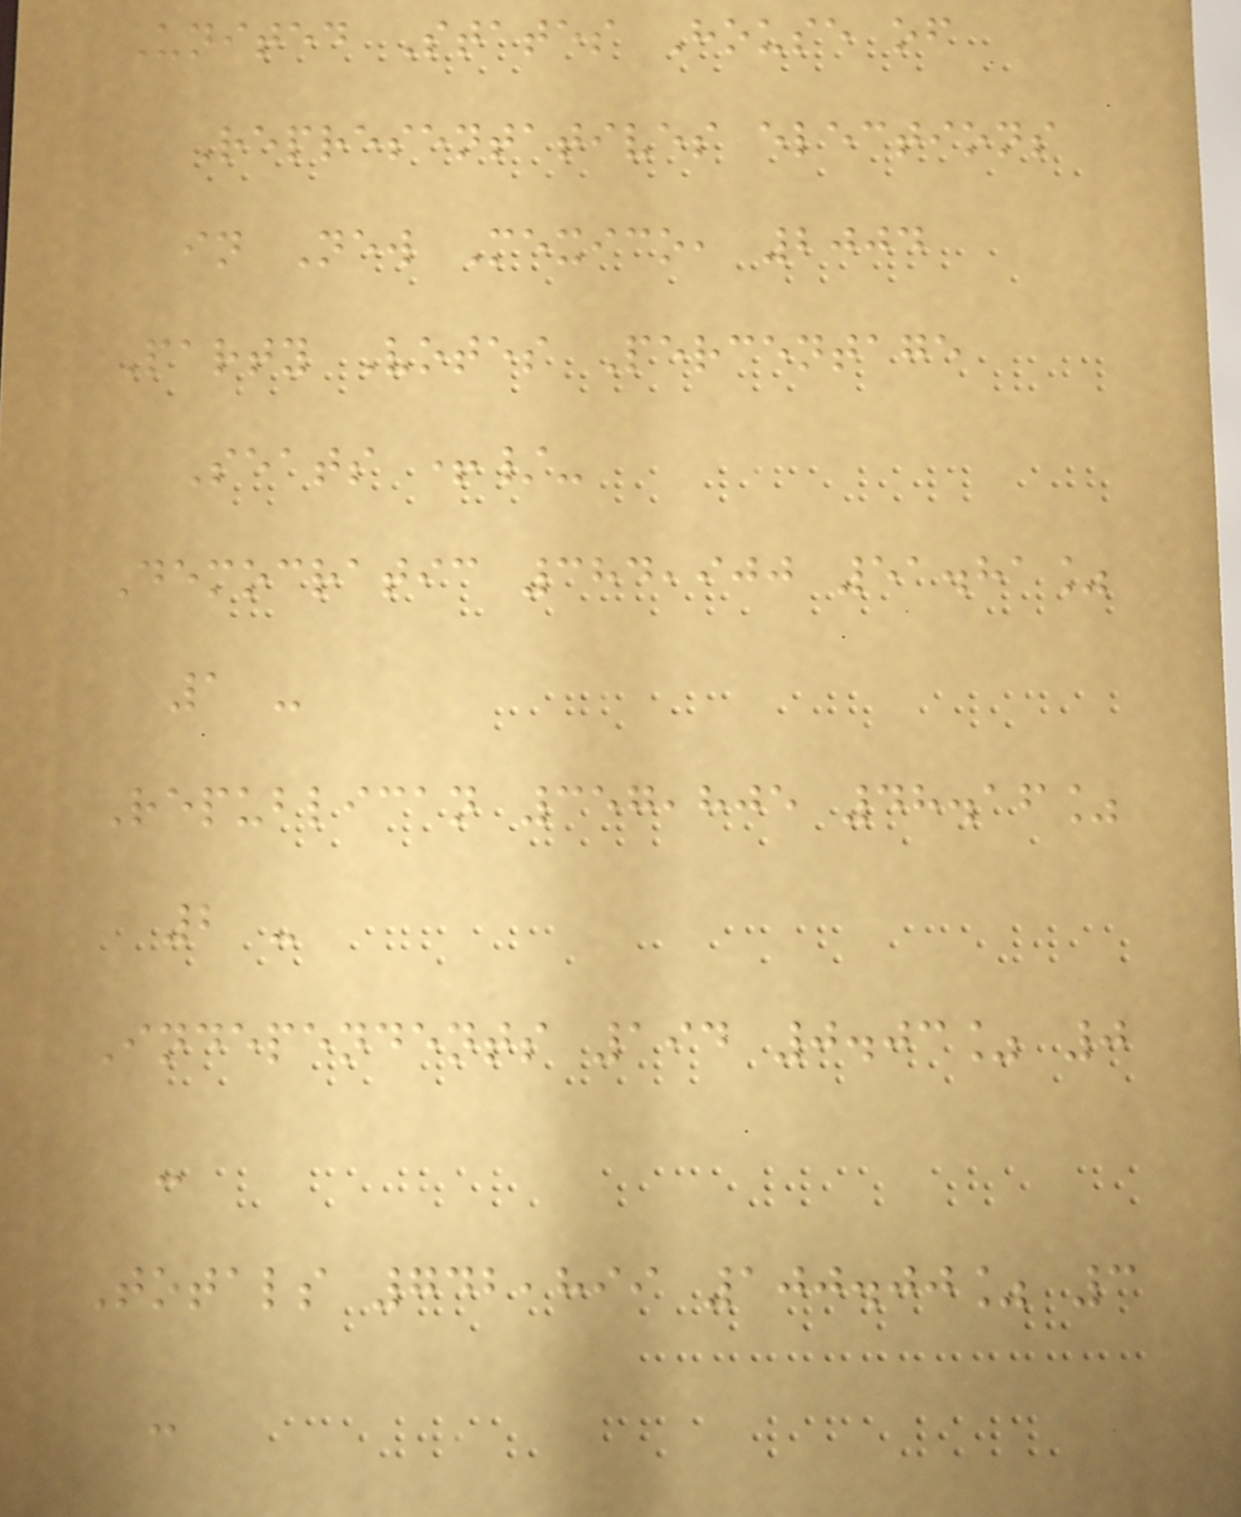United States House of
Representatives elections
in New Mexico, 2004
Party Votes Percentage
Seats +/-
Democratic 384,900 51.81%
1 -
Republican 357,805 48.16%
2 -
Independents 194 0.03% 0
-
Totals 742,899 100.00% 3
-
